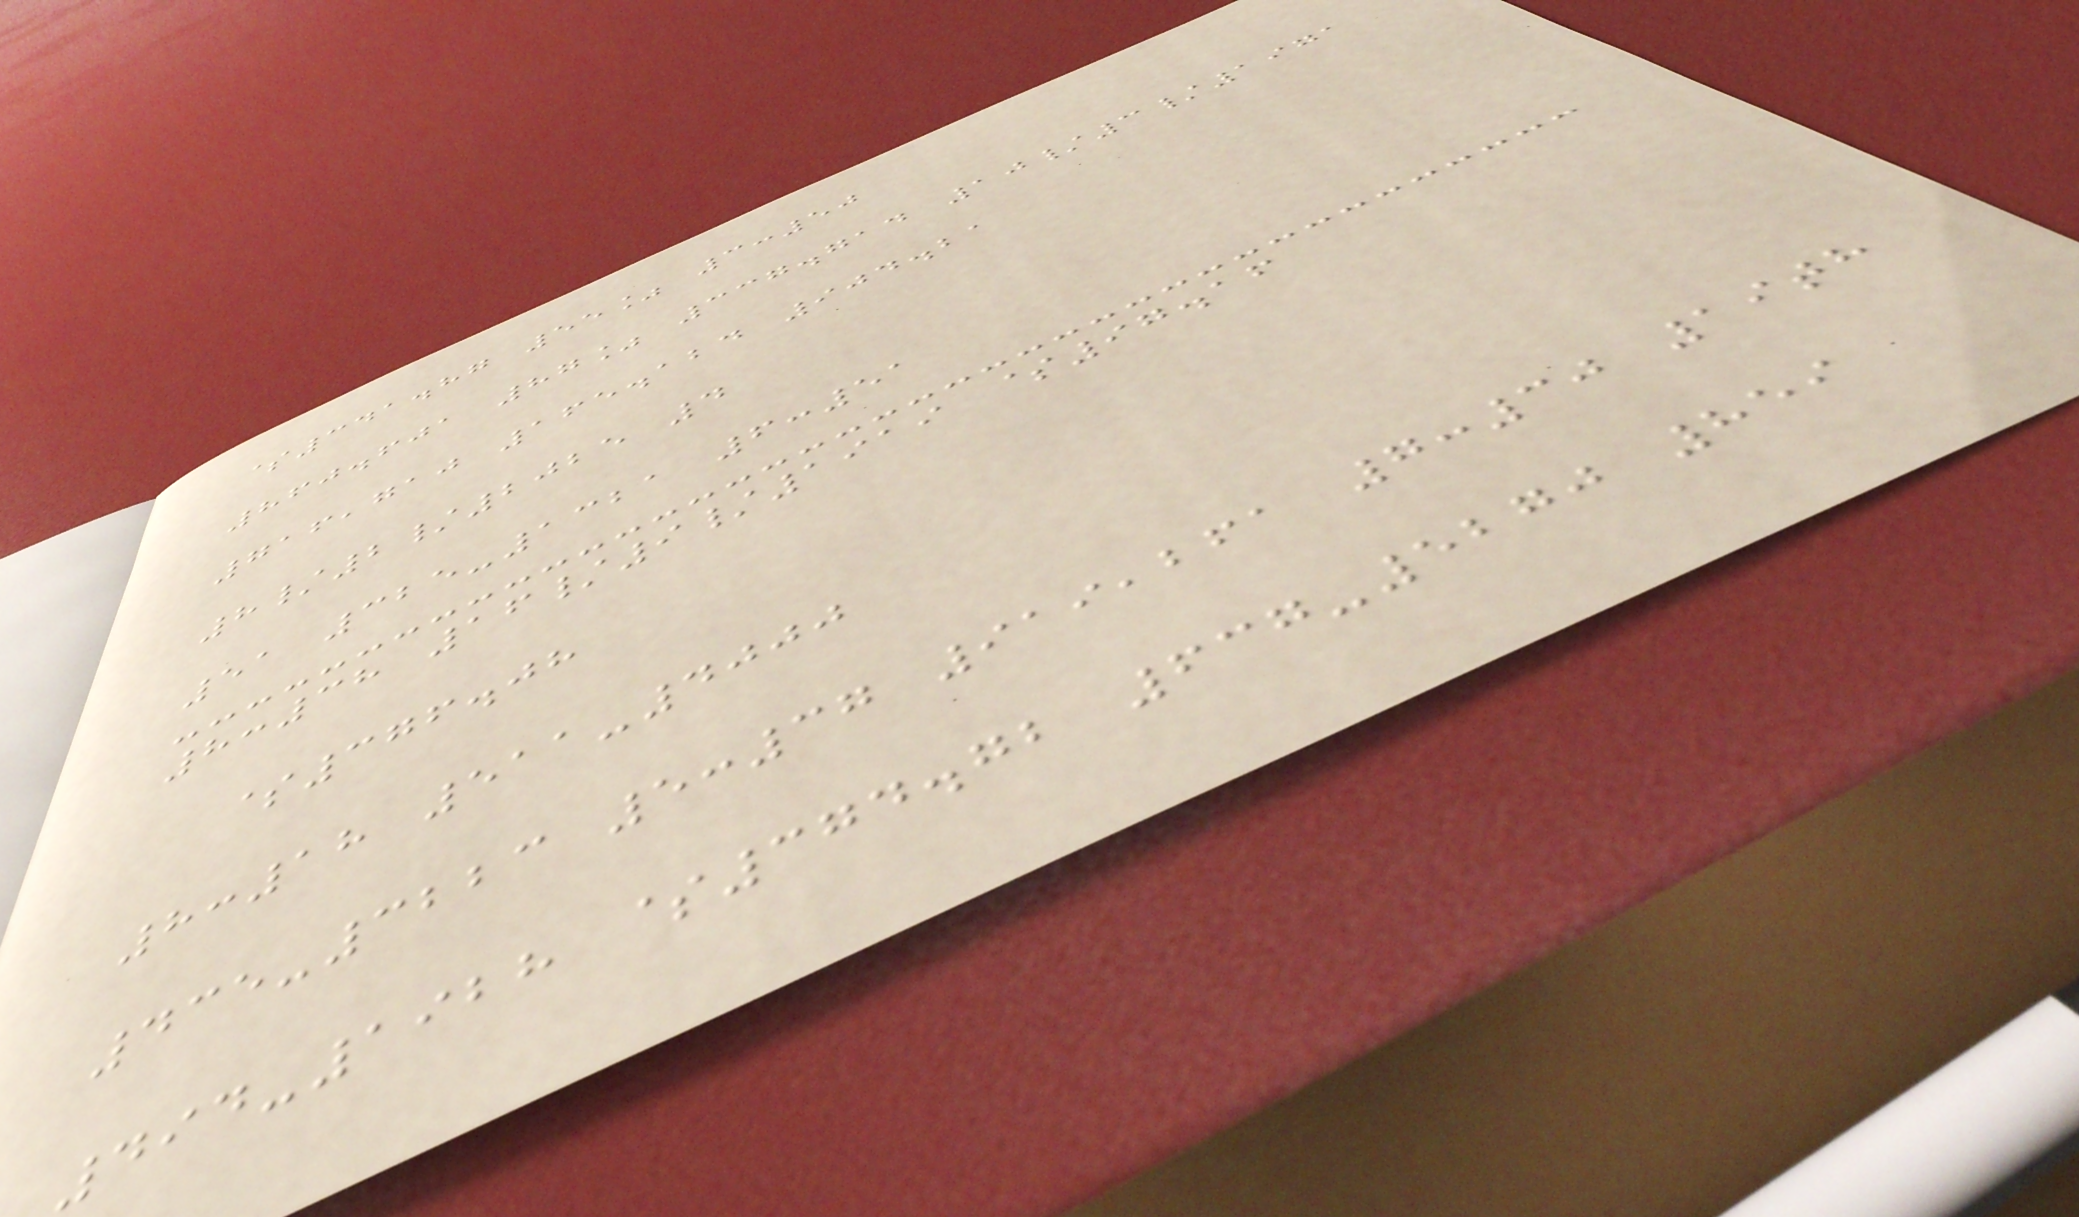$341.87 55% 3:50
860.601 87% 337.714 10/3/1971
716,710 165.124 904.21
8/2/2025 4
51 325-1321 6:51
8:38 16/9/1919 $97.16
$376.08
8:18 511-4000
435-3223 5:37 919,261 7:30 19th
494-1928 $374.72 637-5270 859
